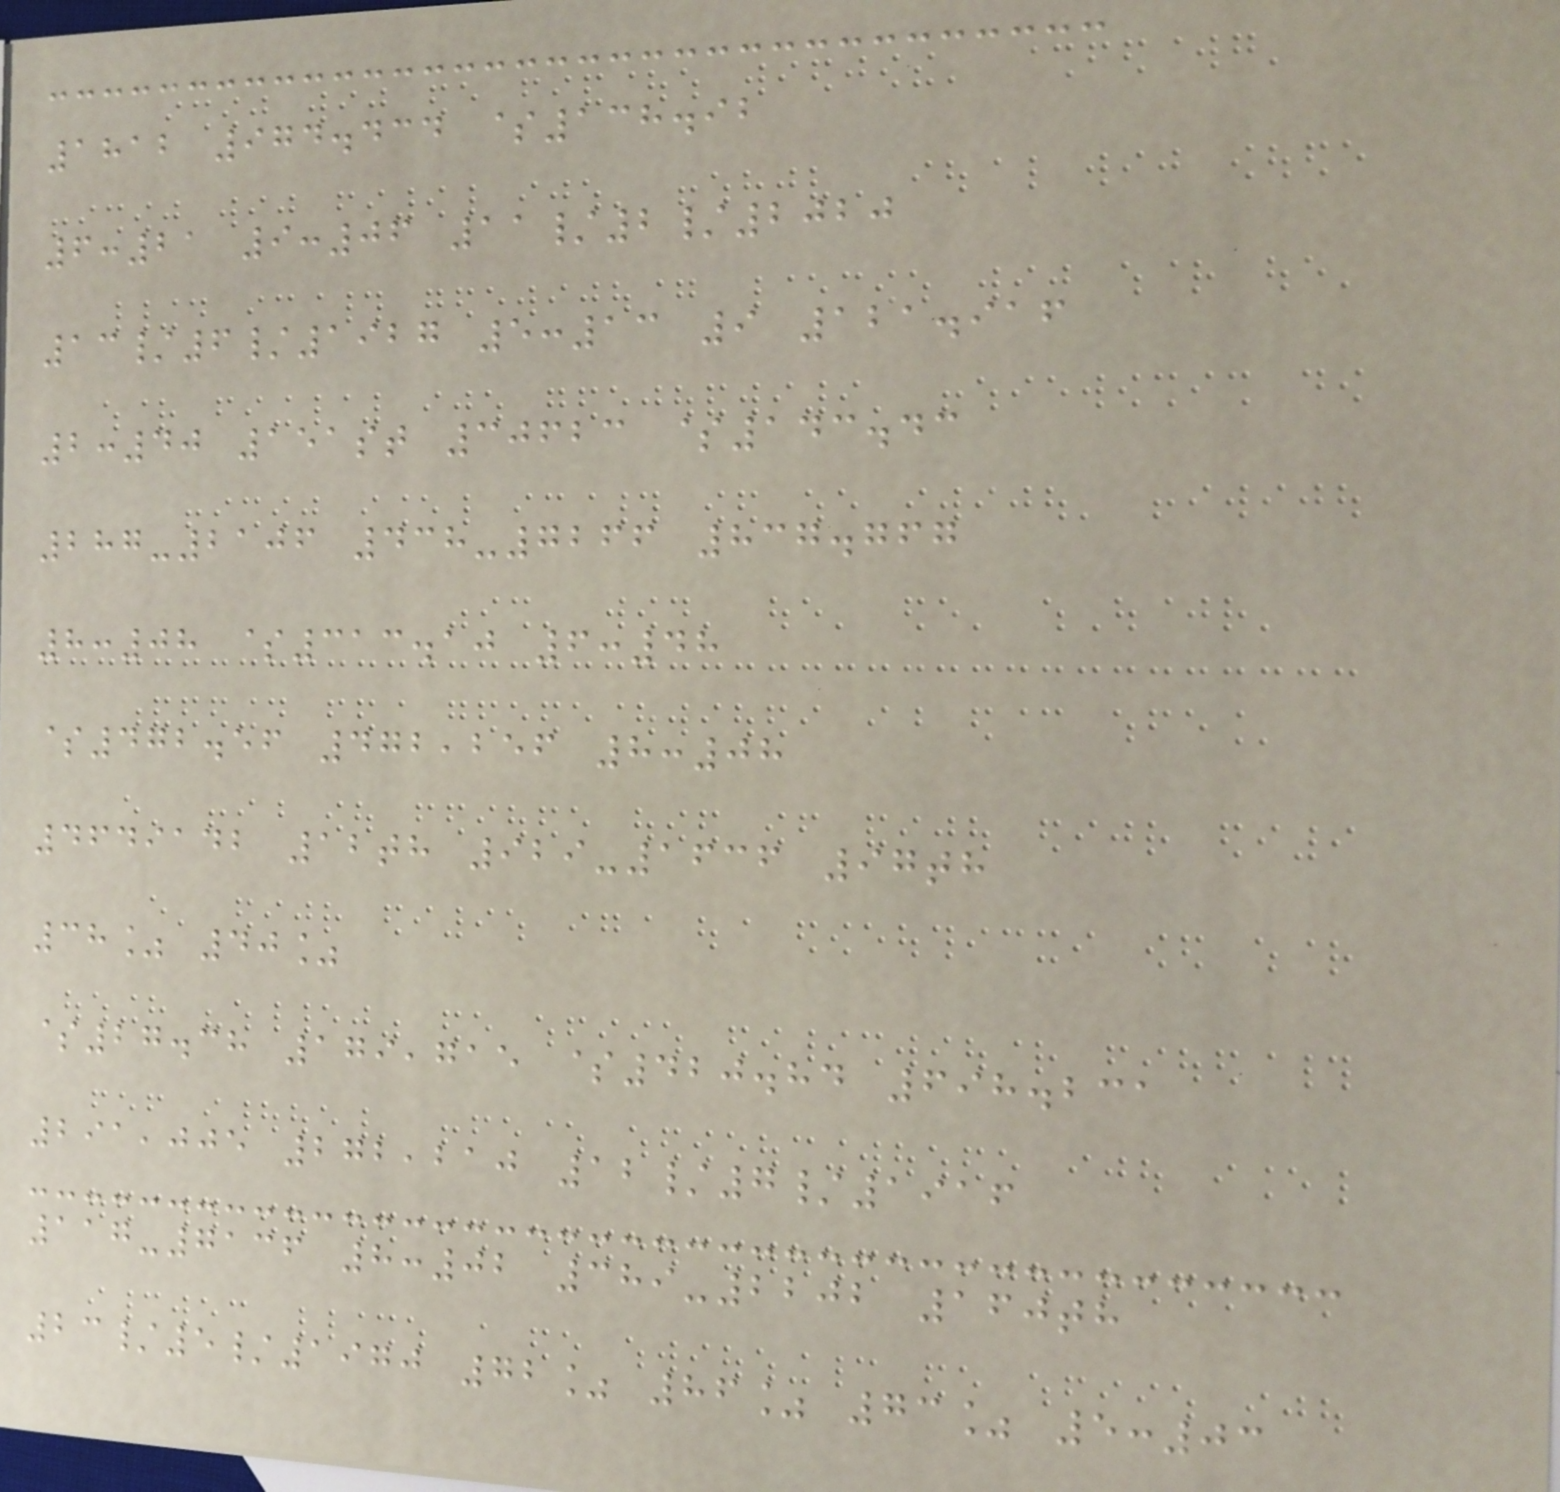1812 974.434 $138.92
6:21 9:06 11/2/2020
13/6/1927 5:13 9 121.916
2:40 151st 30623 $143.43
287-2106 438-7266 837.767
8:08 $313.10 6:48
$472.56 472,256 8:08
4649142 12th 929-1636 97th
38% 40%
$27.38 179,715 $420.84 698.231
291,005 272,210 12/7/1916
117-7136 8:02 389-2202 160th
23/5/1970 72% 86% 73% 5:03
